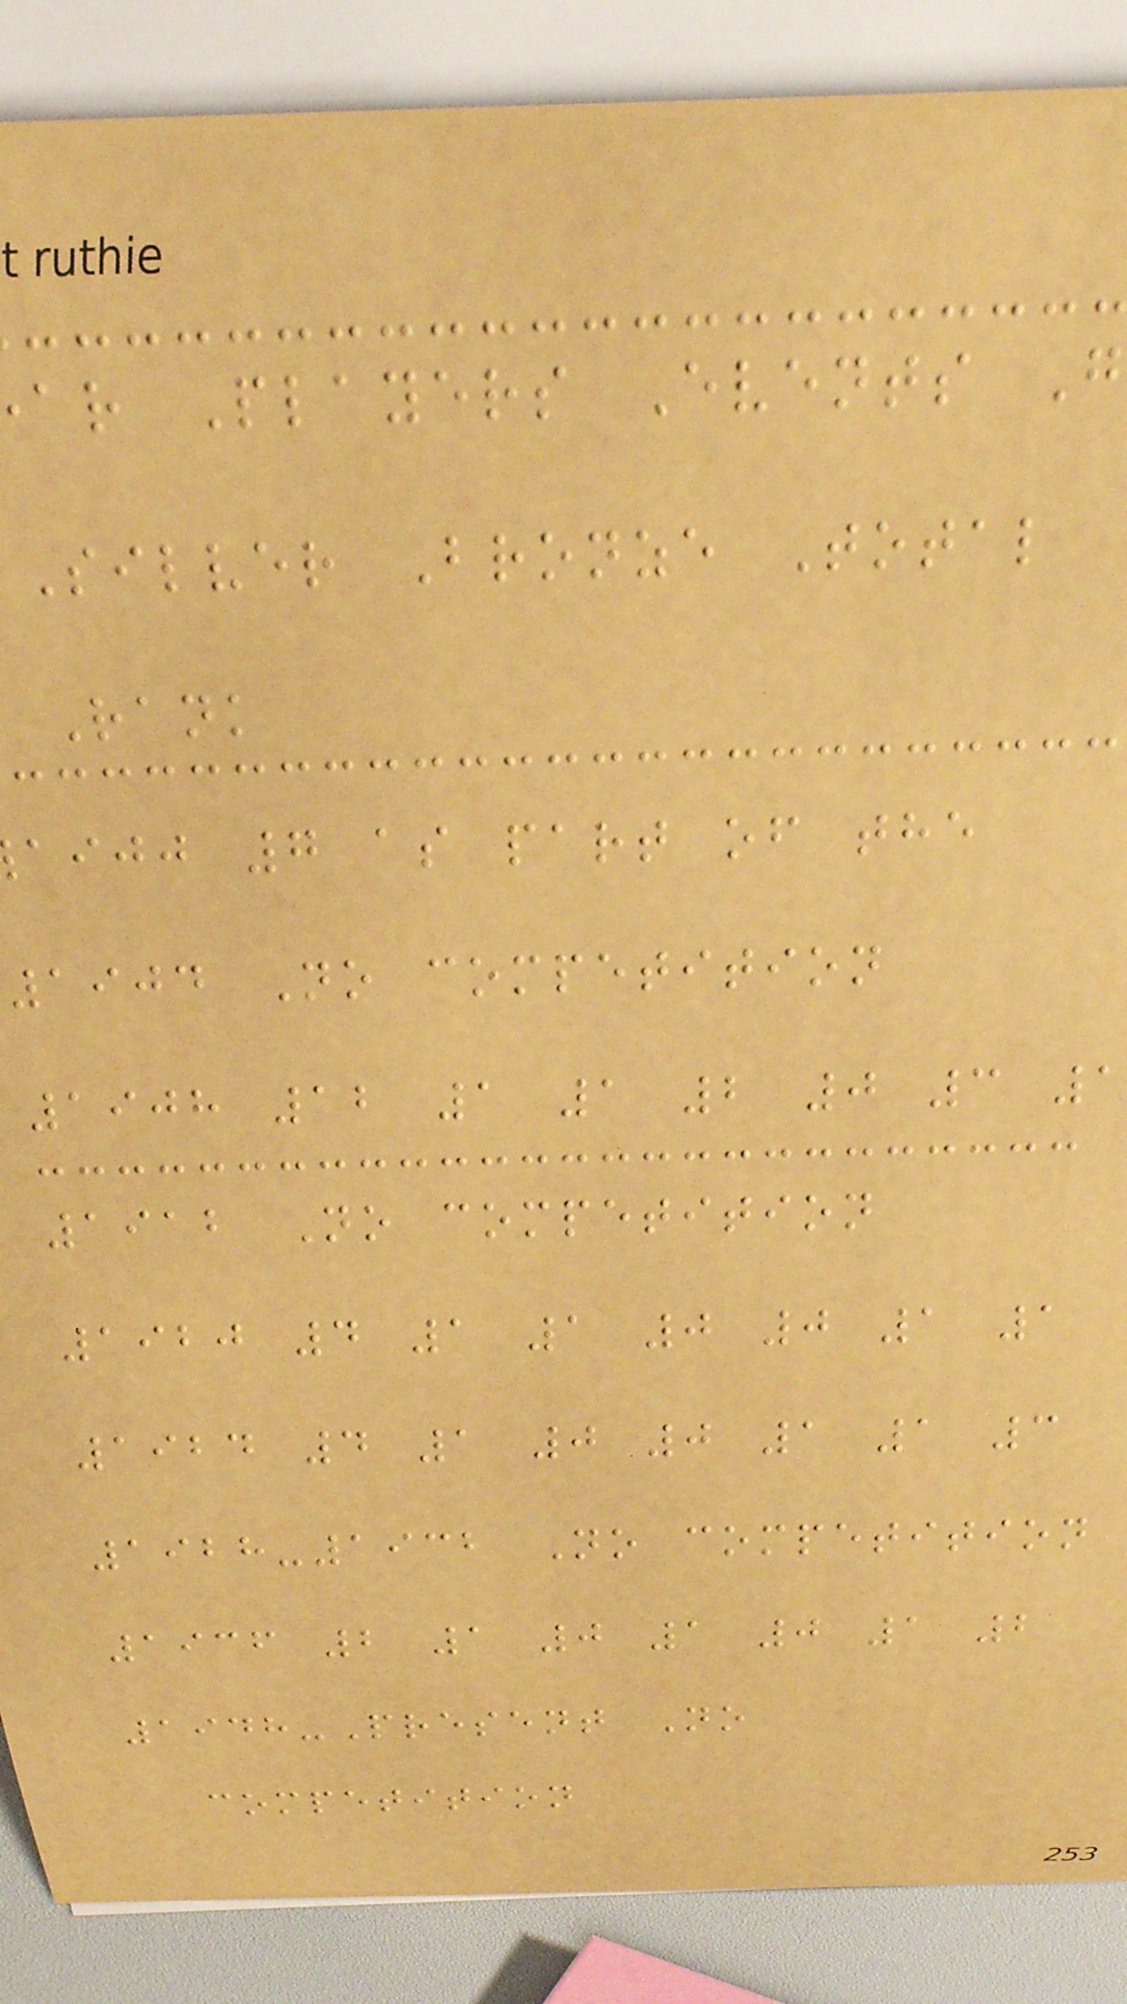ar Players Events G
Silver Bronze Total
Rank
aijj 7 as part of the
1904 No competition
1908 12 1 1 2 0 3 1
1912 No competition
1920 4 1 1 0 0 1 1
1924 4 1 0 0 1 1 3
1928-1932 No competition
1936 2 1 0 1 0 1 2
1948-Present No
competition
